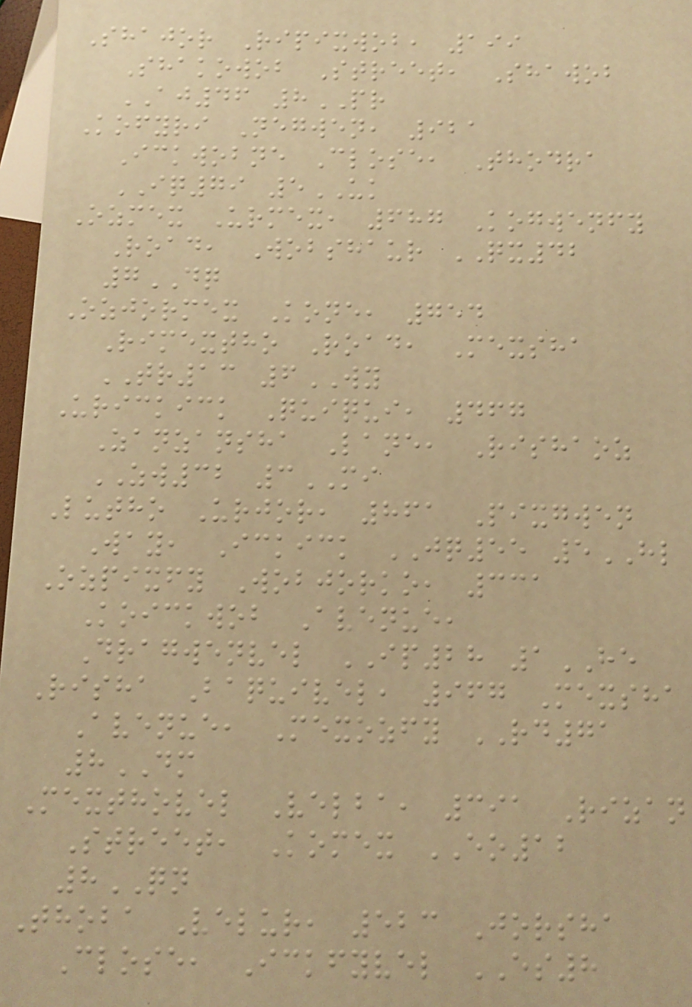Shajor Ripixwob, 199
Shakowob Street, Shawob
AJ46 8PR
Kofyri Negwen, 921
Ickwobne Close, Thodra
IQ79 5UK
Ozmex Urmex, 687 Kogwenfy
Road, Wobshaur QX42
7DQ
Ozjormex Kone, 754
Rimextho Road, Mexsha
TR13 6WY
Urickick Quiqui, 467
Zanzansha Lane, Rishaoz
ZW32 3MI
Lutho Urjor, 861 Pixgwen
Way, Ickick JQ55 5HL
Ozpixfy Wobjorko, 331
Koickwob Avenue,
Dragwenvel IP28 1HE
Risha Baquivel, 967 Mexsha
Avenue, Mexozfy RD71
8DM
Mexthovel Velba, 391 Rizan
Street, Komex EO12
8QN
Thoba Velur, 523 Jorsha
Close, Ickfyvel ES8
